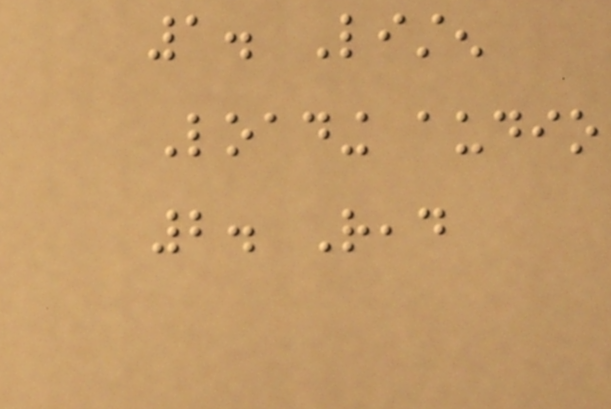1. Listen
Loading audio
2. Read
